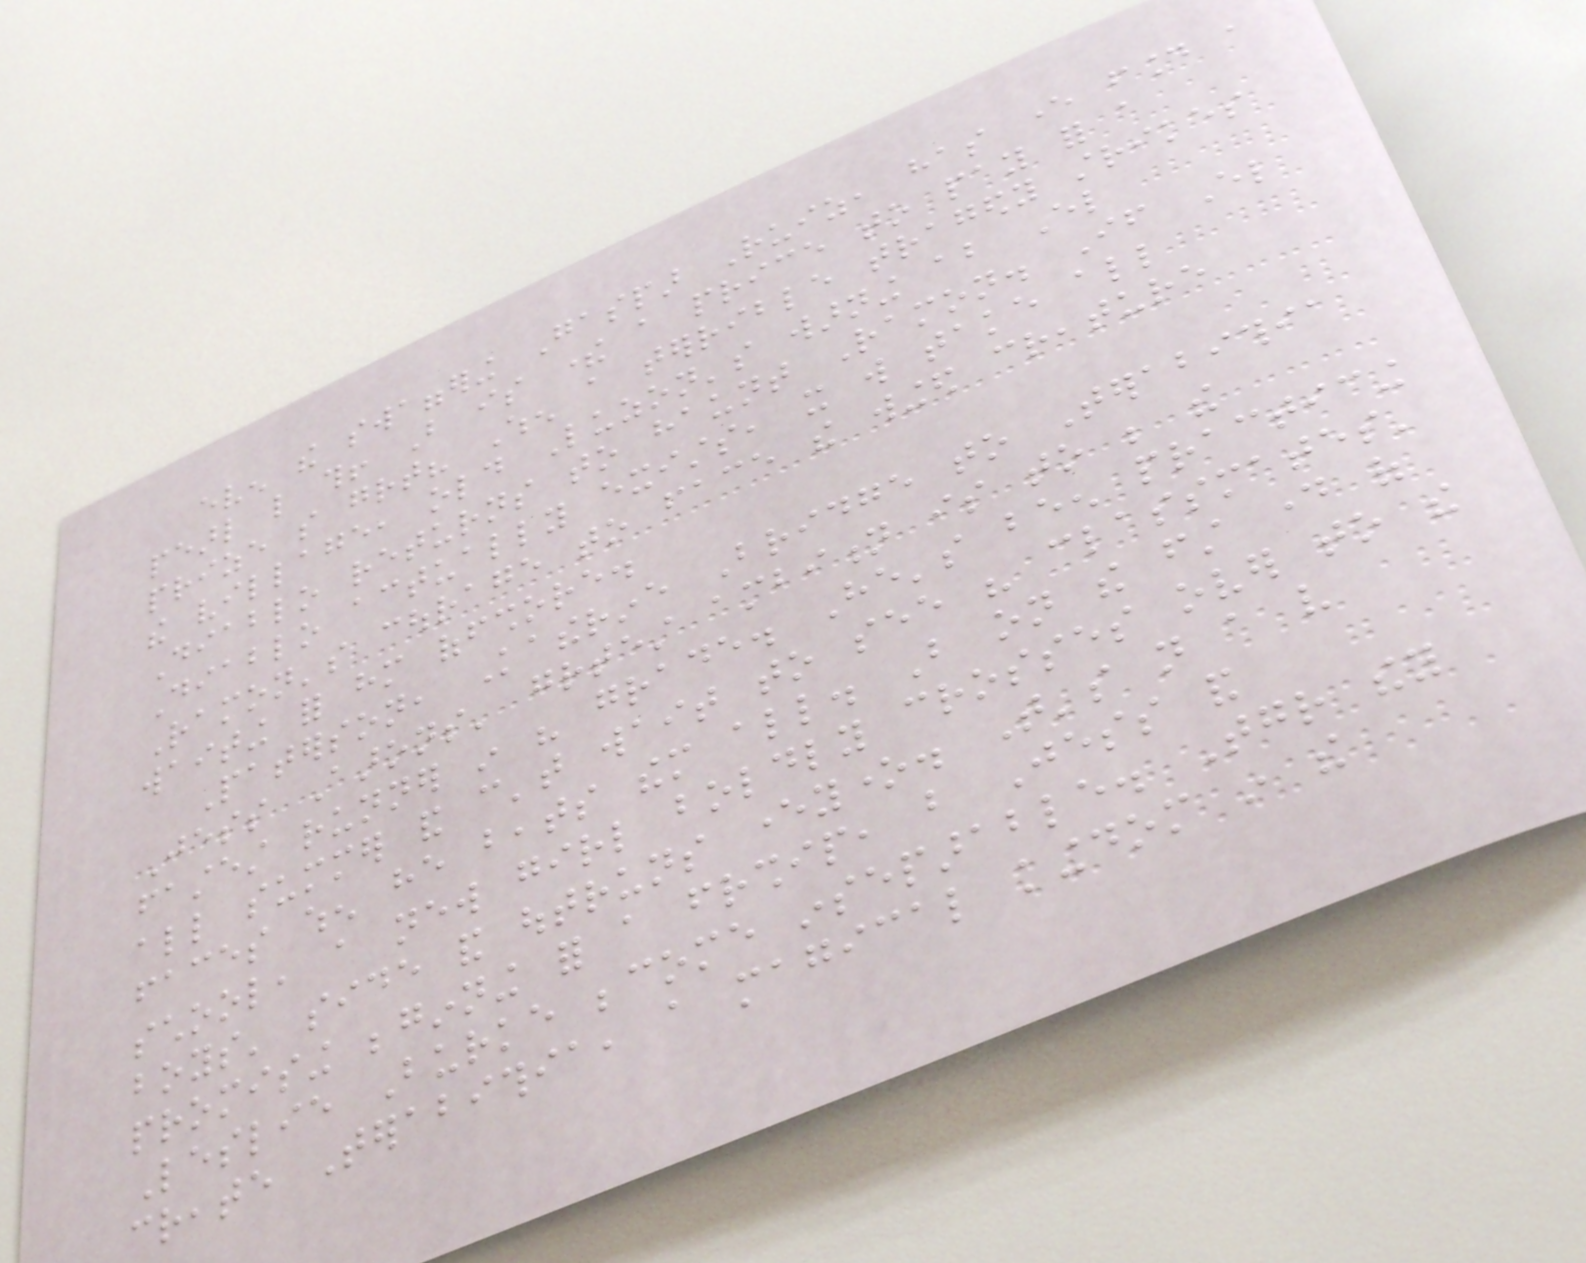even the swaggering Gaspar Ruiz, has ever found a
pearl like this! But is there a price to pay for a
prize so great? When a terrible tragedy strikes
the village, old Luzon's warning about El
Diablo returns to haunt Ramon. If El
Diablo actually exists, it will take all
Ramon's courage to face the winged creature
waiting for him offshore.
Paterson, Katherine Bridge to Terabithia
Jess Aarons' greatest ambition is to be the
fastest runner in his grade. He's been practicing
all summer and can't wait to see his classmates'
faces when he beats them all. But on the first day of
school, a new girl boldly crosses over to the
boys' side and outruns everyone. That's not a very
promising beginning for a friendship, but Jess and
Leslie Burke become inseparable. Together they
create Terabithia, a magical kingdom in the
